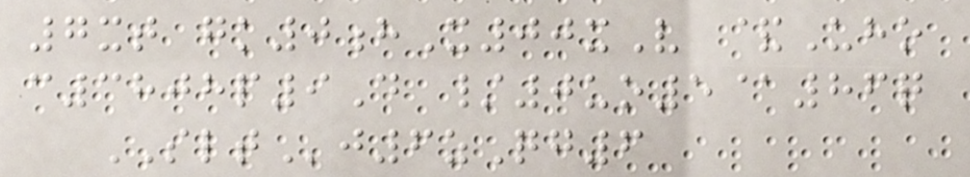7xt gk0hX00xV &Uho
c3808p9D /0uo5@86q
SLTj6zQg6
